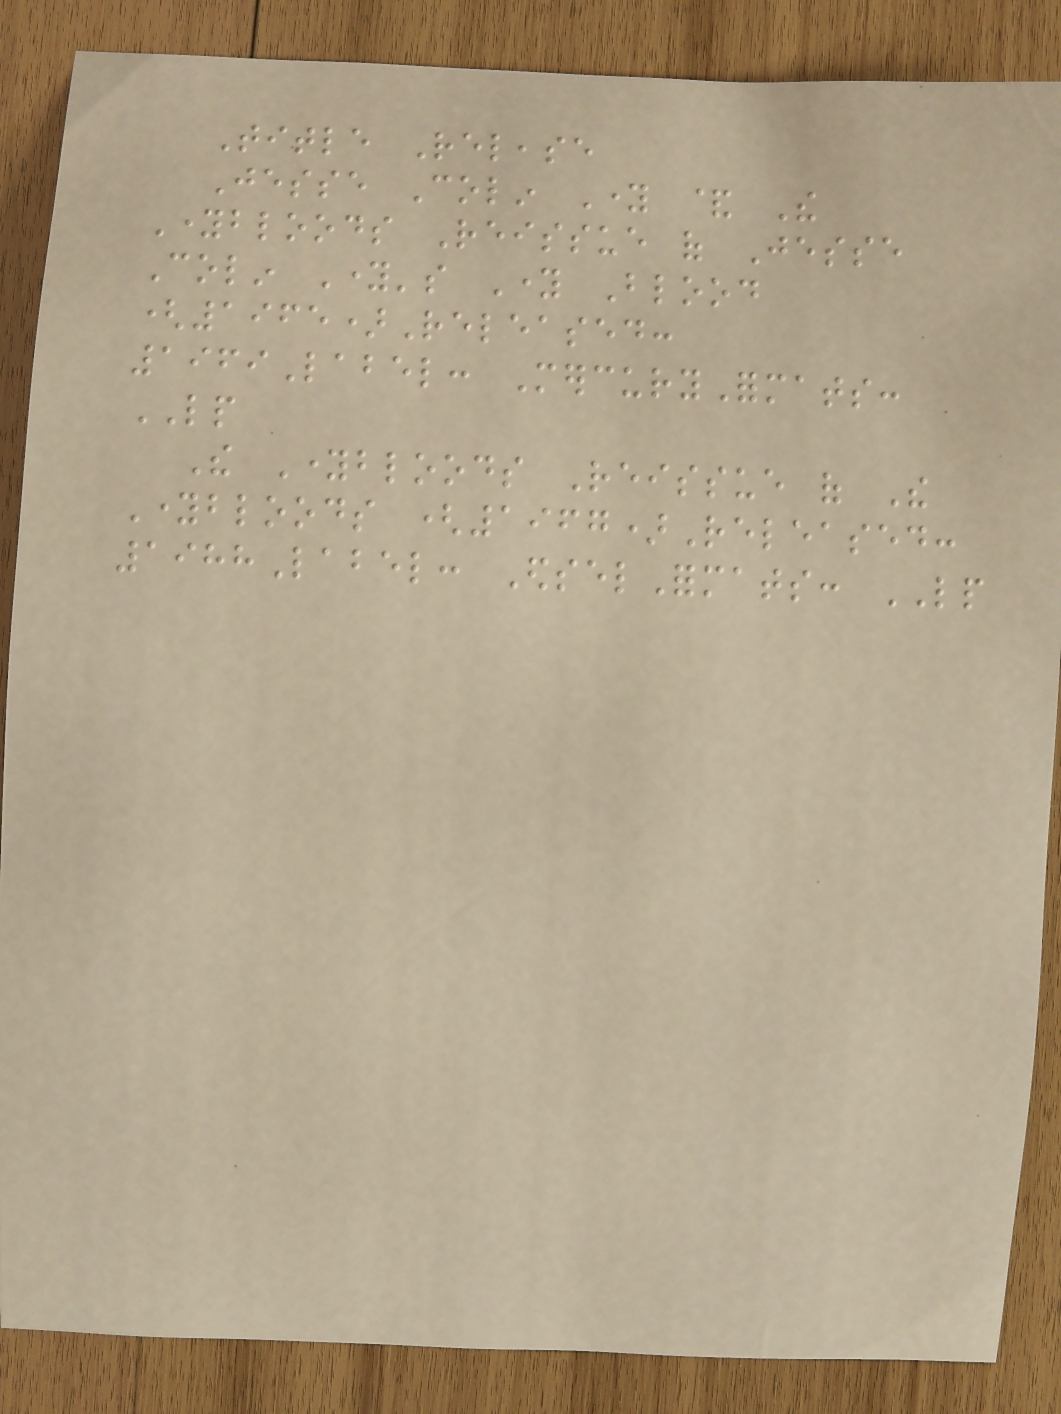Title Release
Jesse Colin Young & The
Youngbloods Reissue of Jesse
Colin Young's Young Blood
(1965)Released:
1969Label: MercuryFormats:
LP
The Youngbloods Reissue of The
Youngbloods (1967)Released:
1988Label: EdselFormats: LP
